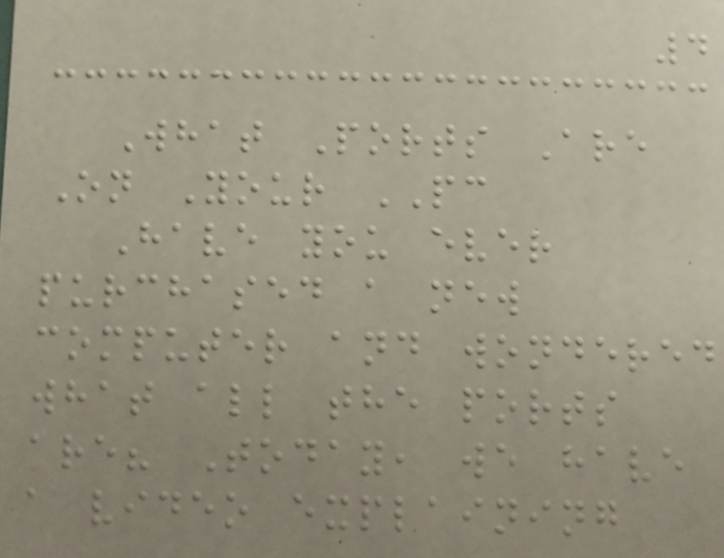4
What Ports Are
On Your PC
Have you ever
purchased a new
computer and wondered
what all the ports
are? Today, we have
a video explaining
